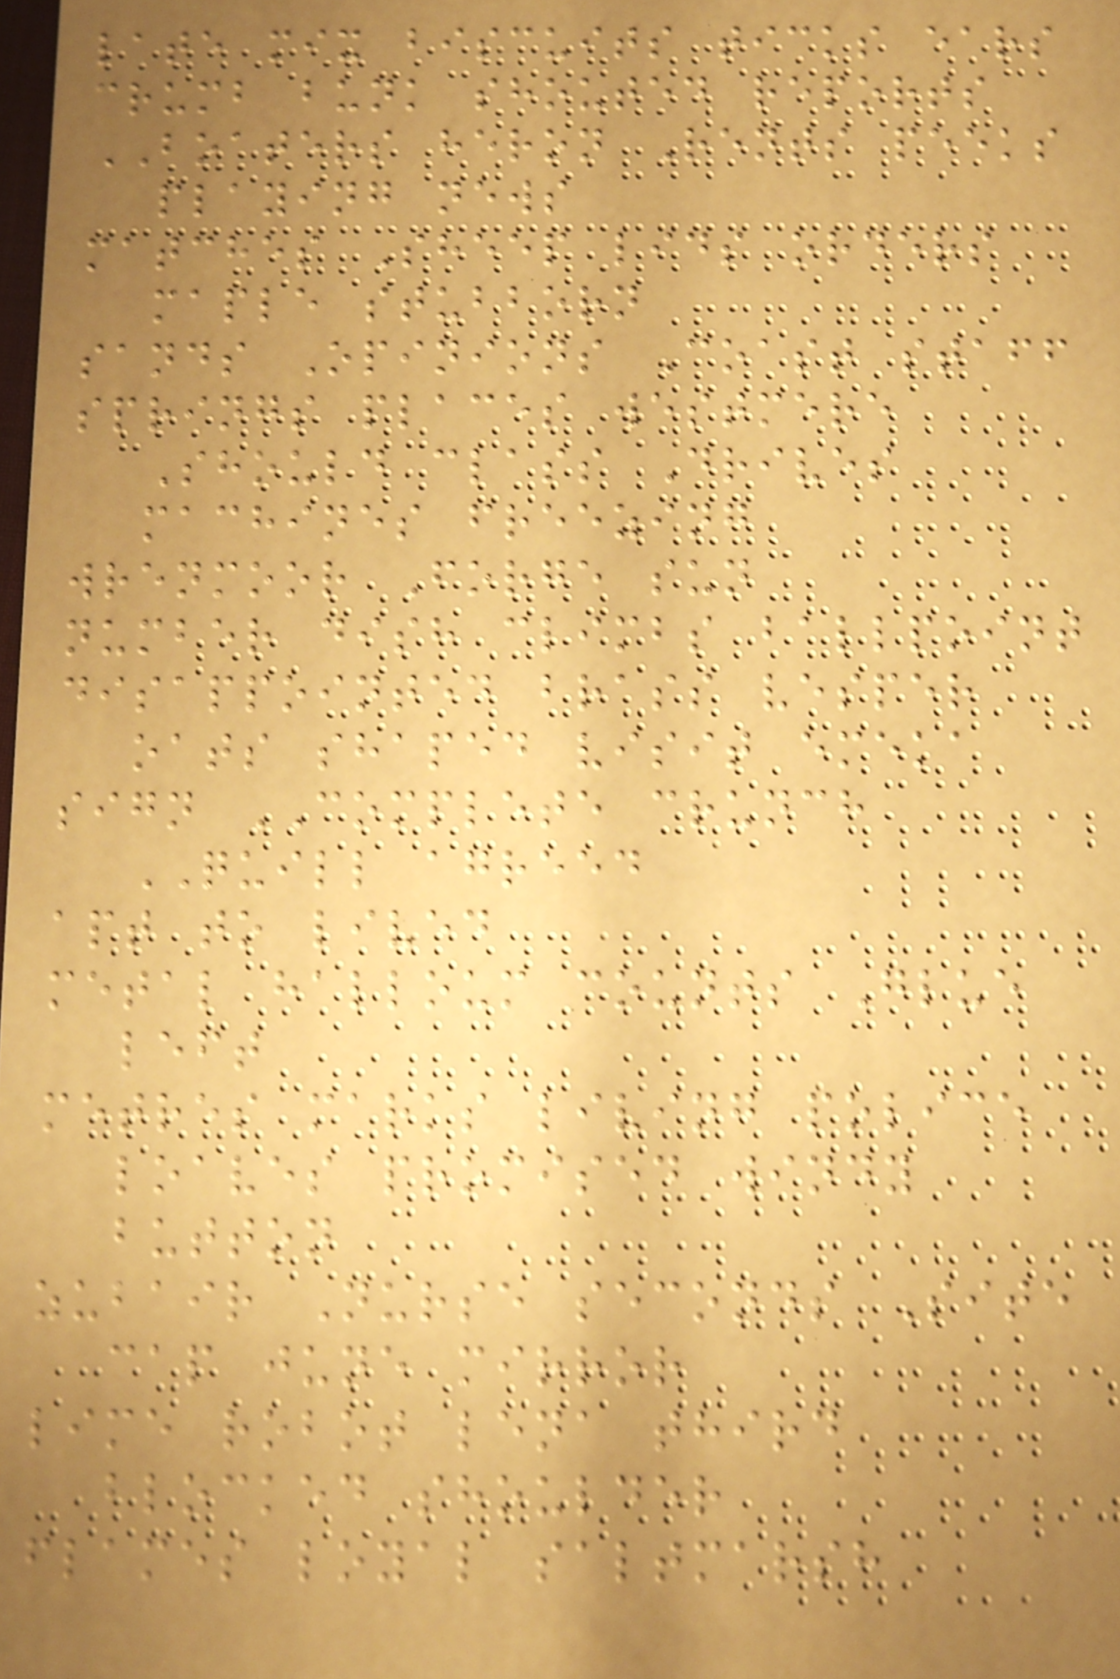late mix biscuits ticks ears
crumb bunk shouted reports
BOATERS heron Rents peeks
playing news
matches Sheep lids orders
maple stubborn
sands Opinions Coast staff
springs places westmere
Should class Drives
machines freezing
wrenmoor Forge sun
number dish climbs ballpoint
disappointed brass vesper
oats shaped visit emeka
sign COMPLETE crunch
QUILL agreed
apt to lived
metal halloum counts Glue
left
metres marks living police
loaves promised windy
button
zubair Nurse seconds Site
cap june mirror
lime robot lena third
blocked shoulder
flames loyal saltmarsh
